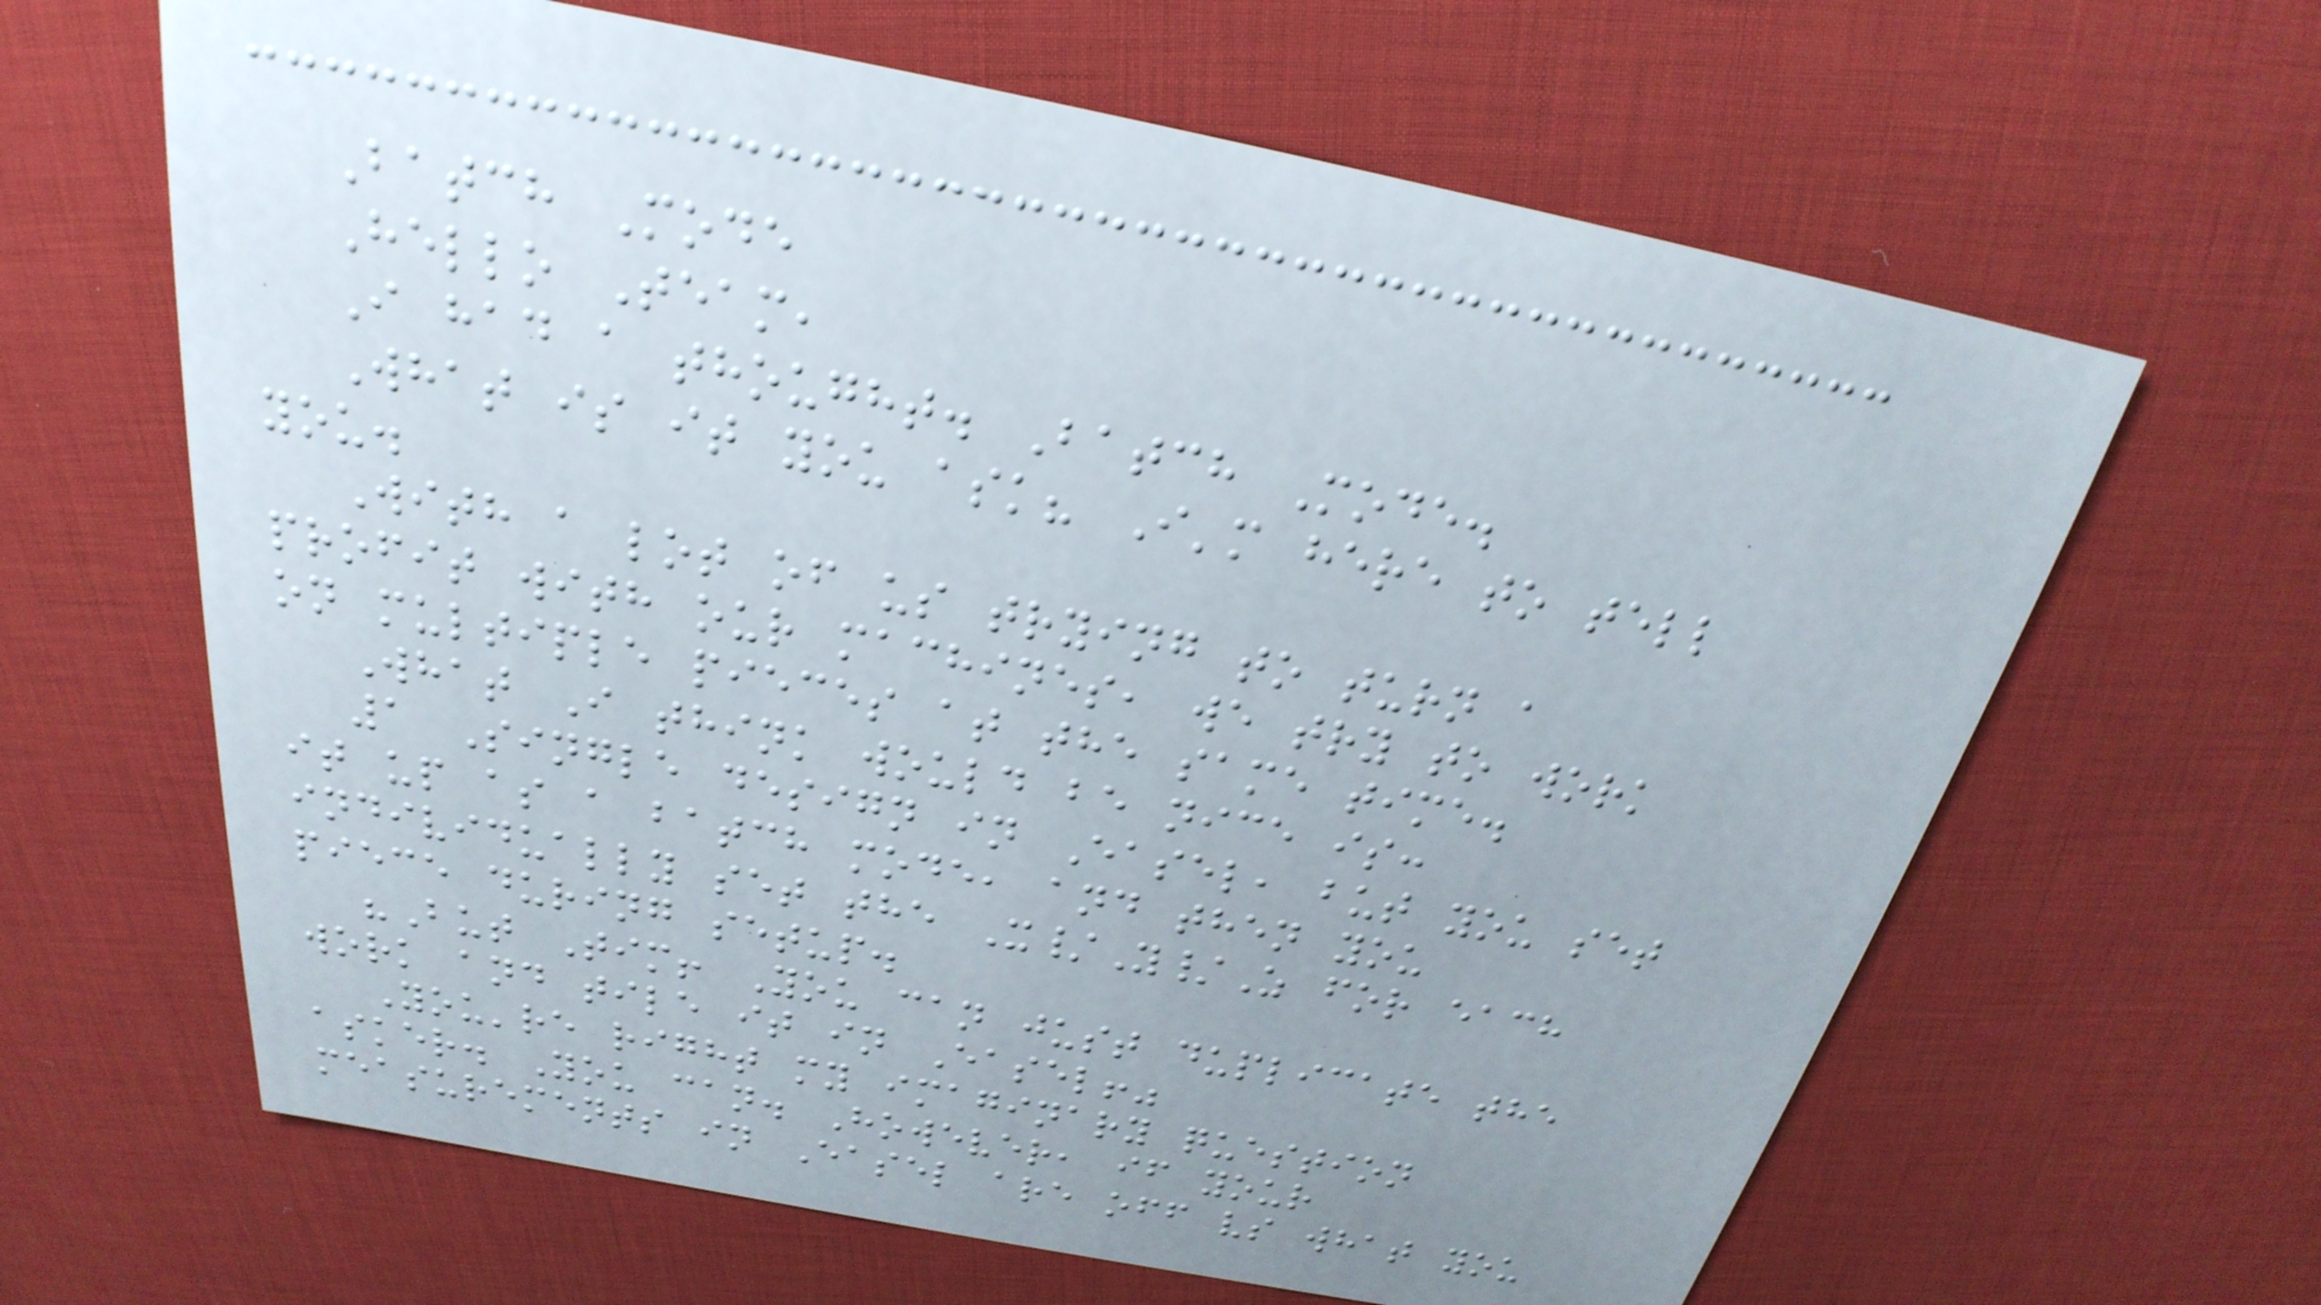Batch Mode
Hello Team,
I had a thought. Batch Mode.
What is it you ask? I'm here to tell
you.
With a lot of us trying to turn a
profit with our machines, we try to work
on multiple pieces at the same time.
What I think would be nice is:
1 Single design in Easel, but you set
it up as a batch mode, and then you
individually set the X/Y/Z for each
piece during setup.
"But Tim! You can just duplicate the
work and tile it in Easel!"
You're right my imaginary question
asker. You can. However, if your
measurements in Easel are off vs what you
